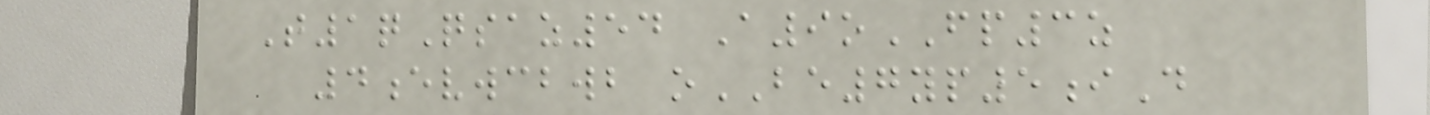T1qQsaz54 A9oFP3z
4evwcbwb oBE7yp5iD
